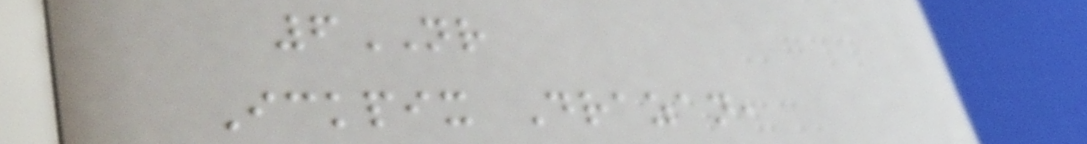6NR
Ickpix Drazan,
